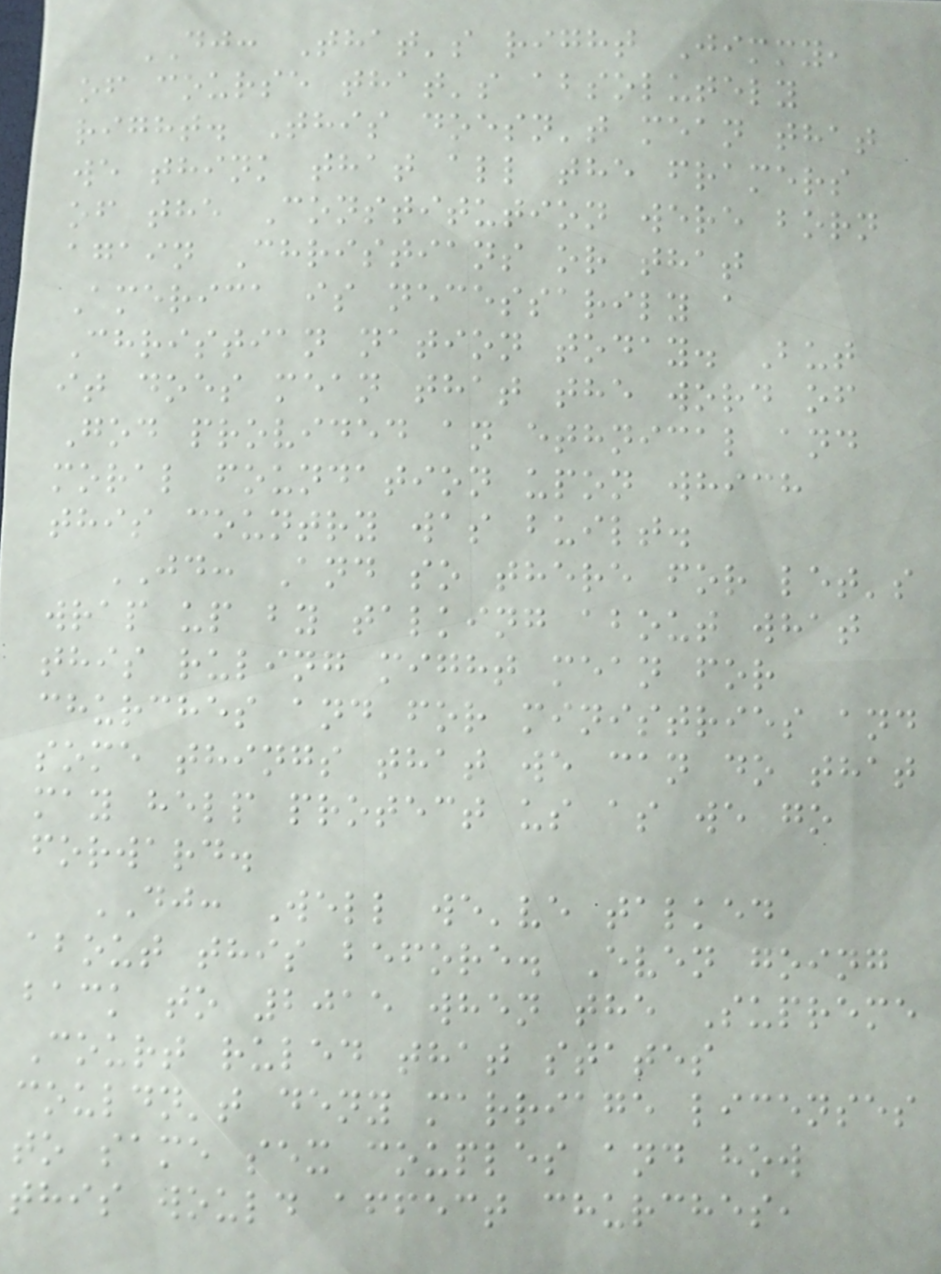DJ: That's right Jimmy,
of course that's absolutely
right. This doesn't mean that
we think that all the framers
of the Constitution were born
again Christians or that
America is necessarily a
Christian nation today. But
it does mean that the word of
God provided an ethnical and
moral foundation upon which
this country was built.
JD: And so there for let's
wrap up by talking about what
this ruling might mean for
churches and for ministries and
some things that we can do that
may help protect us as we go
forward.
DJ: Well we've talked
about this before. Even going
back to 2015 when the Supreme
Court ruled that states
couldn't deny marriage licenses
to same sex couples and how
this would affect churches,
